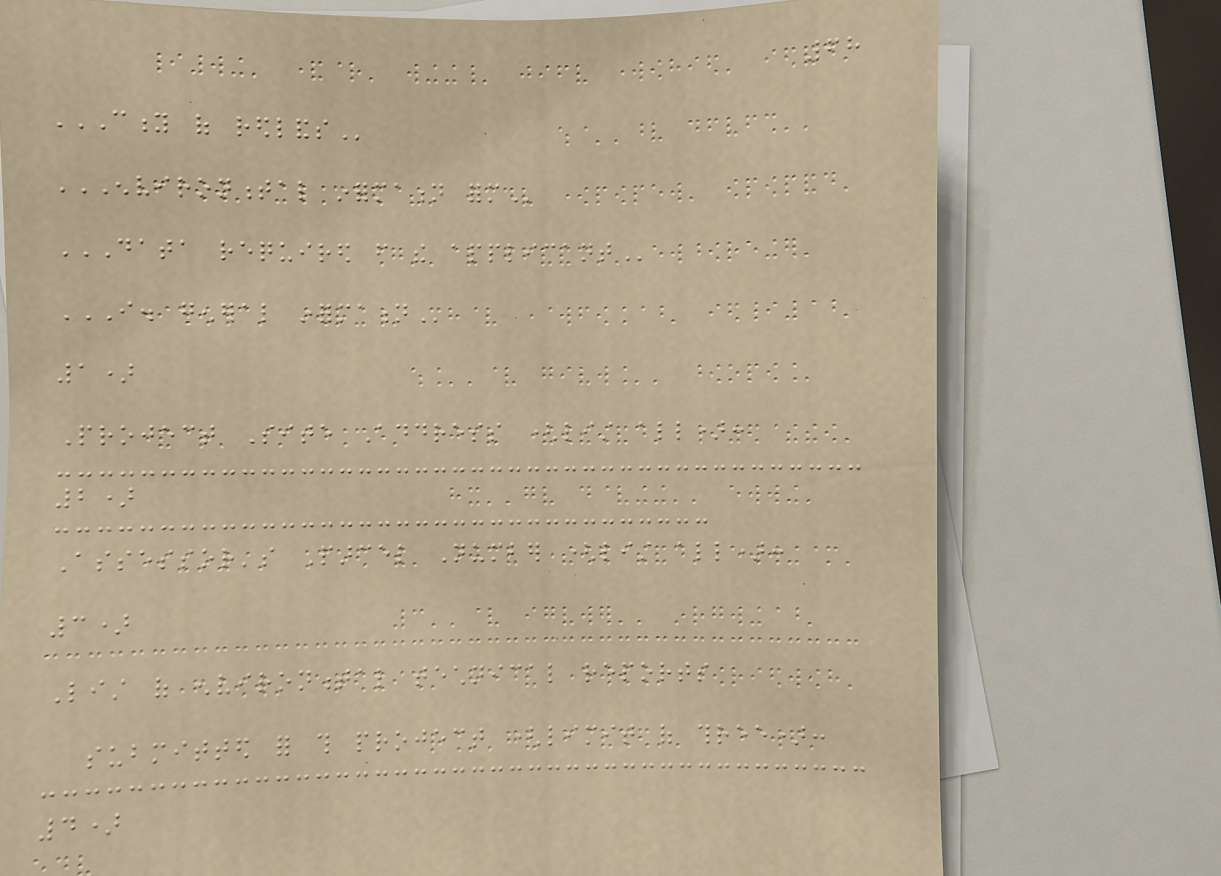68
CITY OF REDLANDS
ENVIRONMENTAL INFORMATION FORM
DATA REQUIRED FROM THE APPLICANT
I. GENERAL INFORMATION
1)
Project Site Address (list all):
2)
Assessor's Parcel Number (list all):
3)
List of environmental technical reports
submitted for this project (limit of three):
4)
